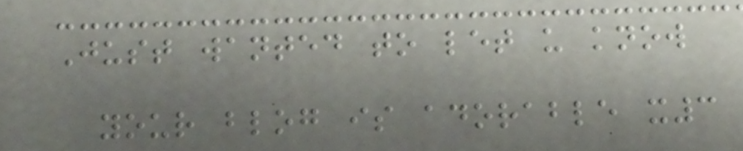Just wanted to let u know
your blog is adorable x3
